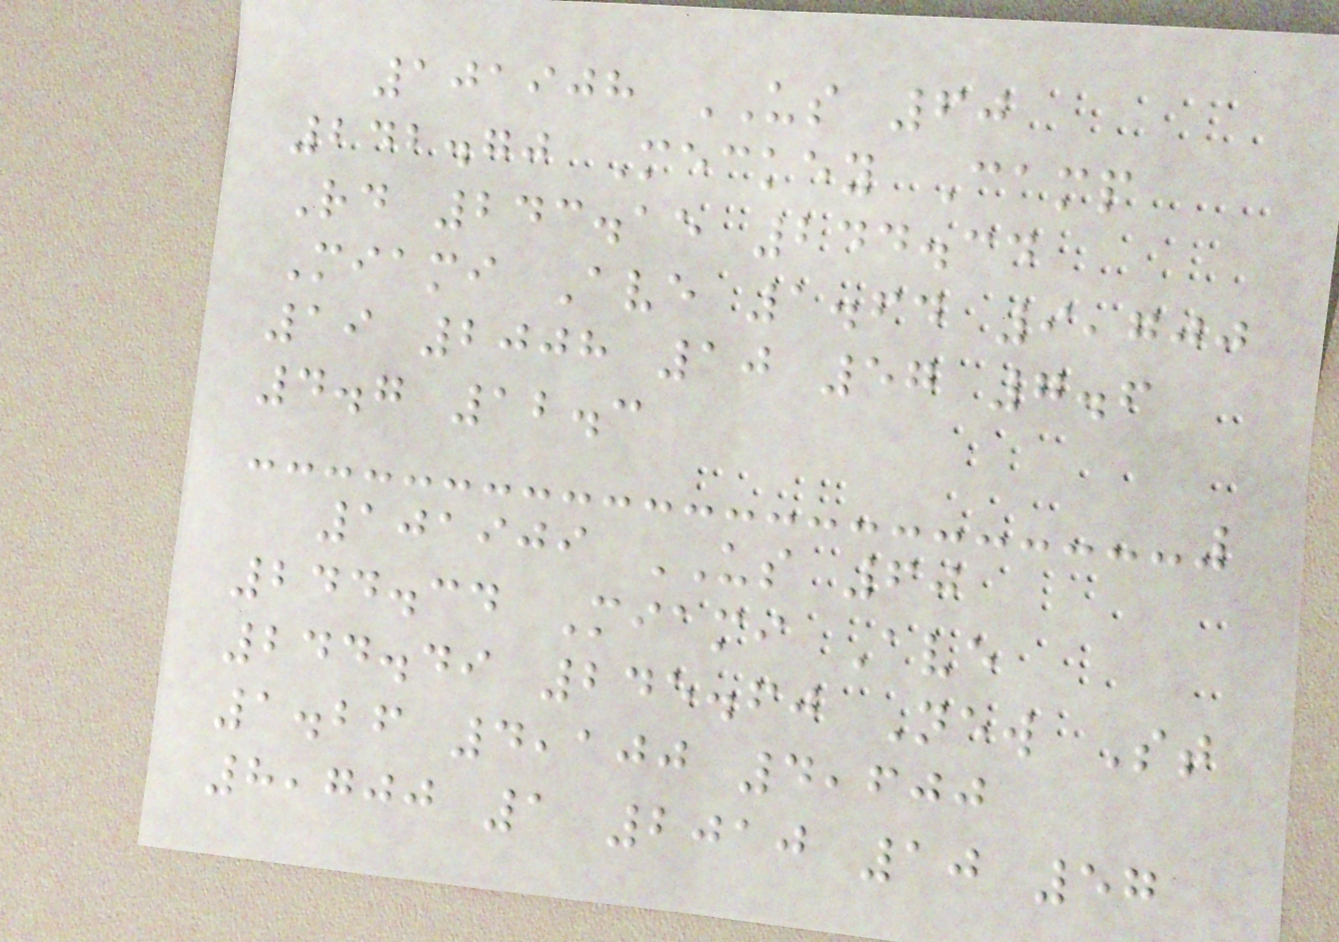101908 US 60
242.70 Meckey Camp
Rd 243.15 244.34
Miami Ave 1.64 9,700
19 2008 10 57 7.6
4.7 12.3
101909 US 60
244.34 Miami Ave
244.49 245.60 New St
1.26 4,100 4,600
8,700 1 2010 10 57
